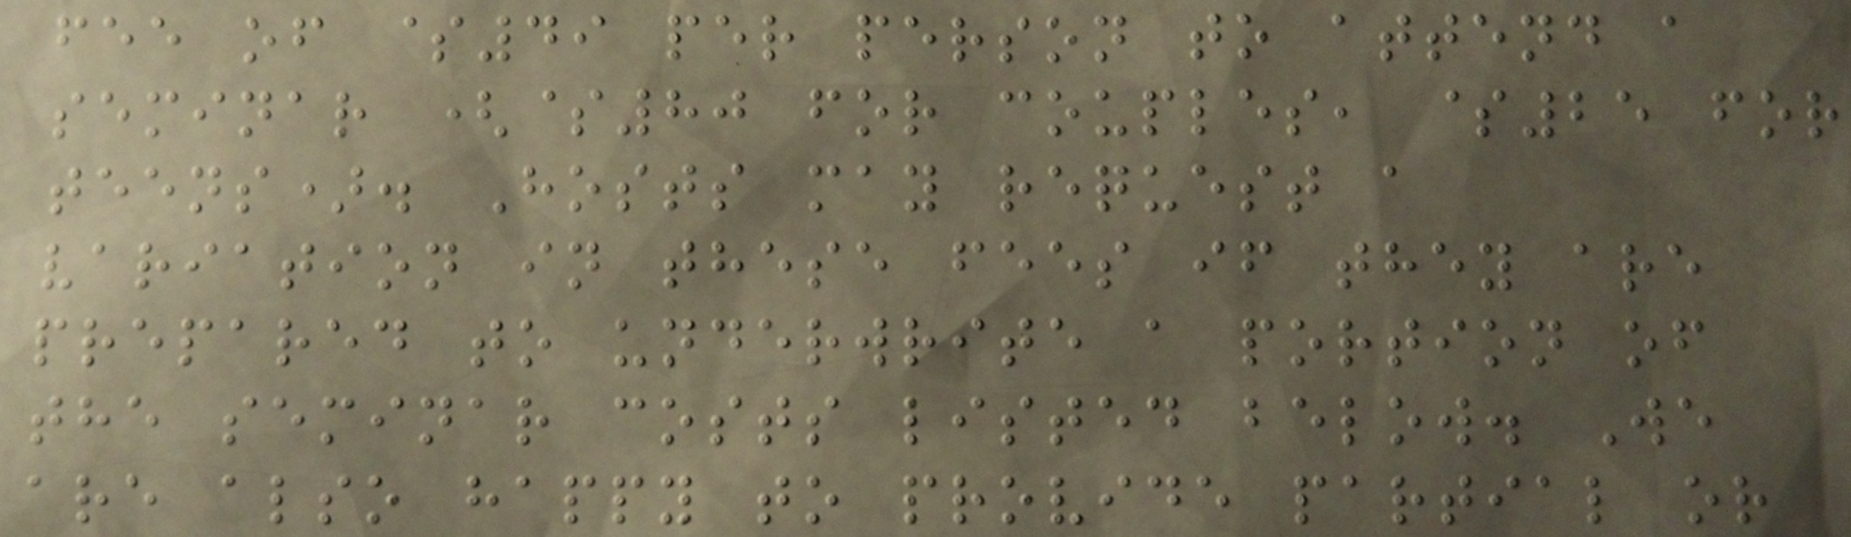fee of $49 per person to attend a
seminar ($80 for couples, $25 for
teens). Hosts may request a
variation in these fees if they are
prepared to underwrite a portion of
the seminar costs listed below. We
are also happy to provide partial or
